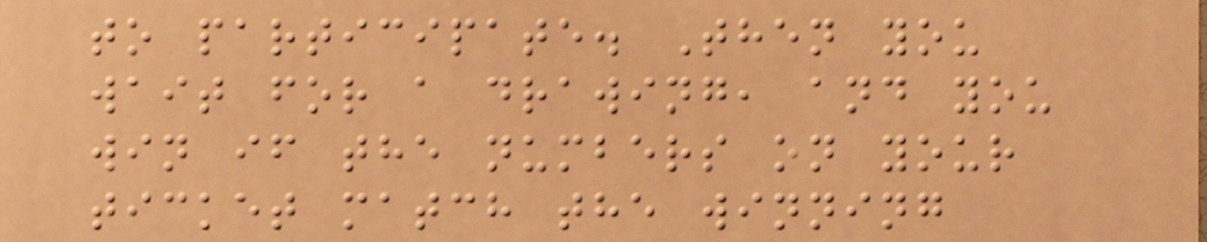to participate. Then you
wait for a drawing, and you
win if the numbers on your
ticket match the winning
